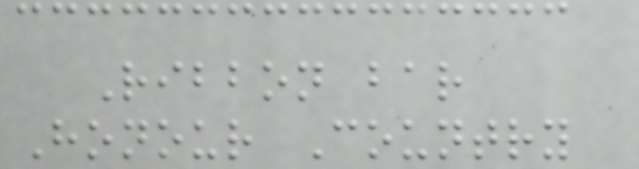Ribbon bar
Honour Country
